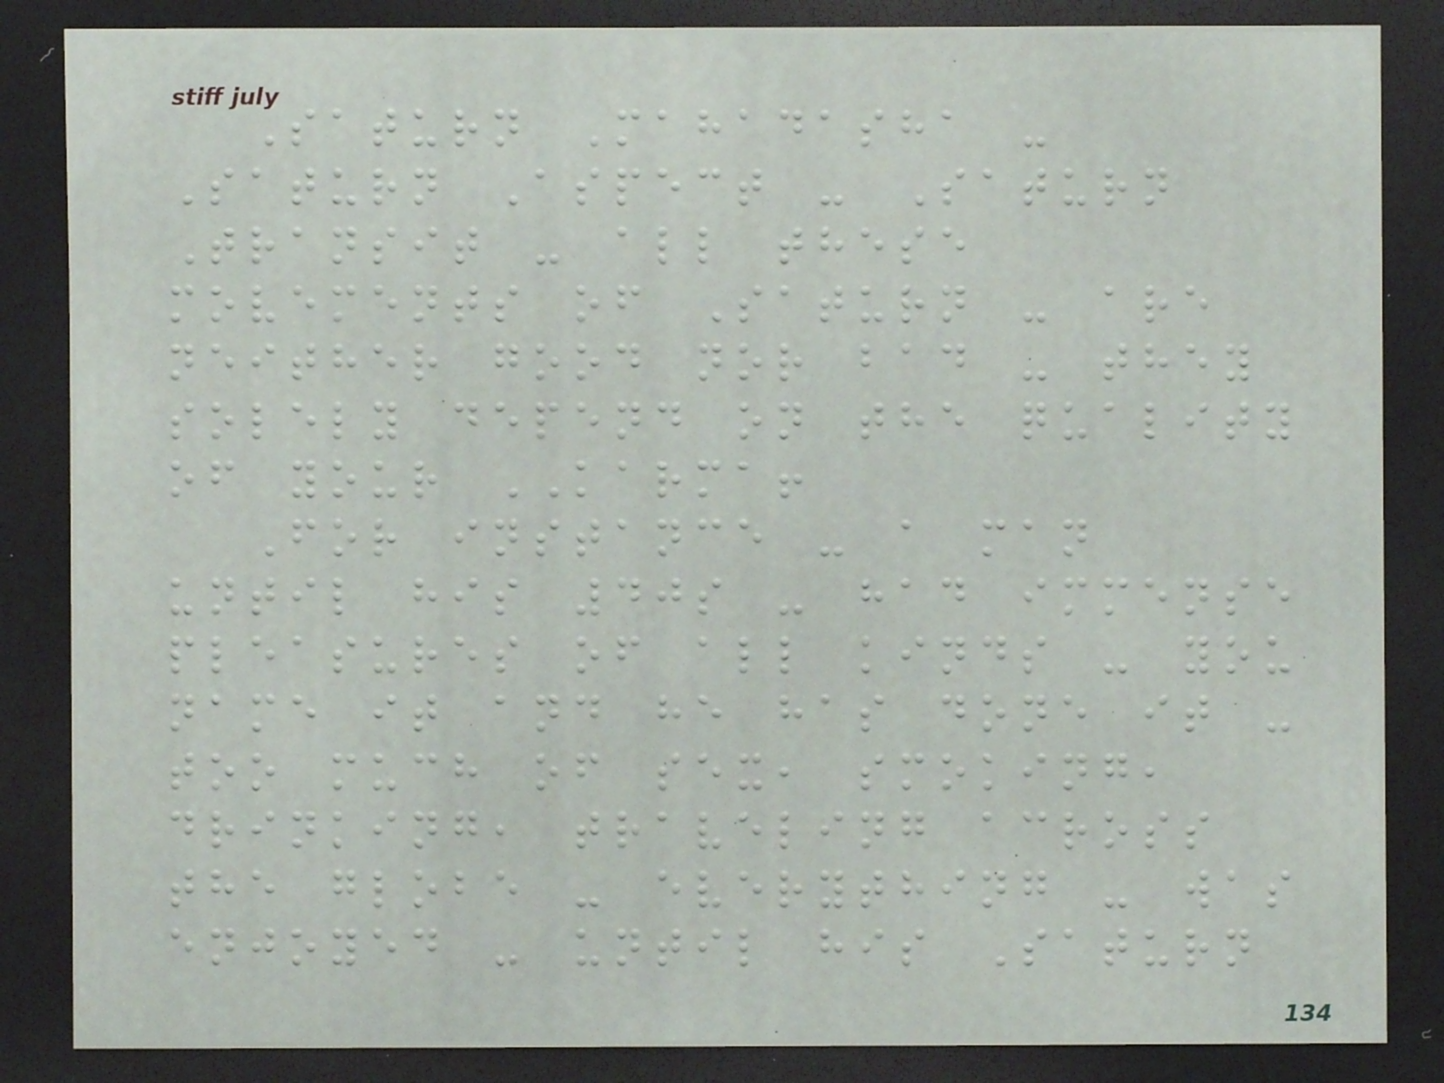Saturn Mahadasha -
Saturn Aspect - Saturn
Transit - all these
movements of Saturn - are
neither good nor bad - they
solely depend on the quality
of your KARMA!
For instance - a man
until his 40s - had immense
pleasures of all kinds - you
name it and he has done it -
too much of sex, smoking,
drinking, traveling across
the globe - everything - was
enjoyed - until his Saturn
